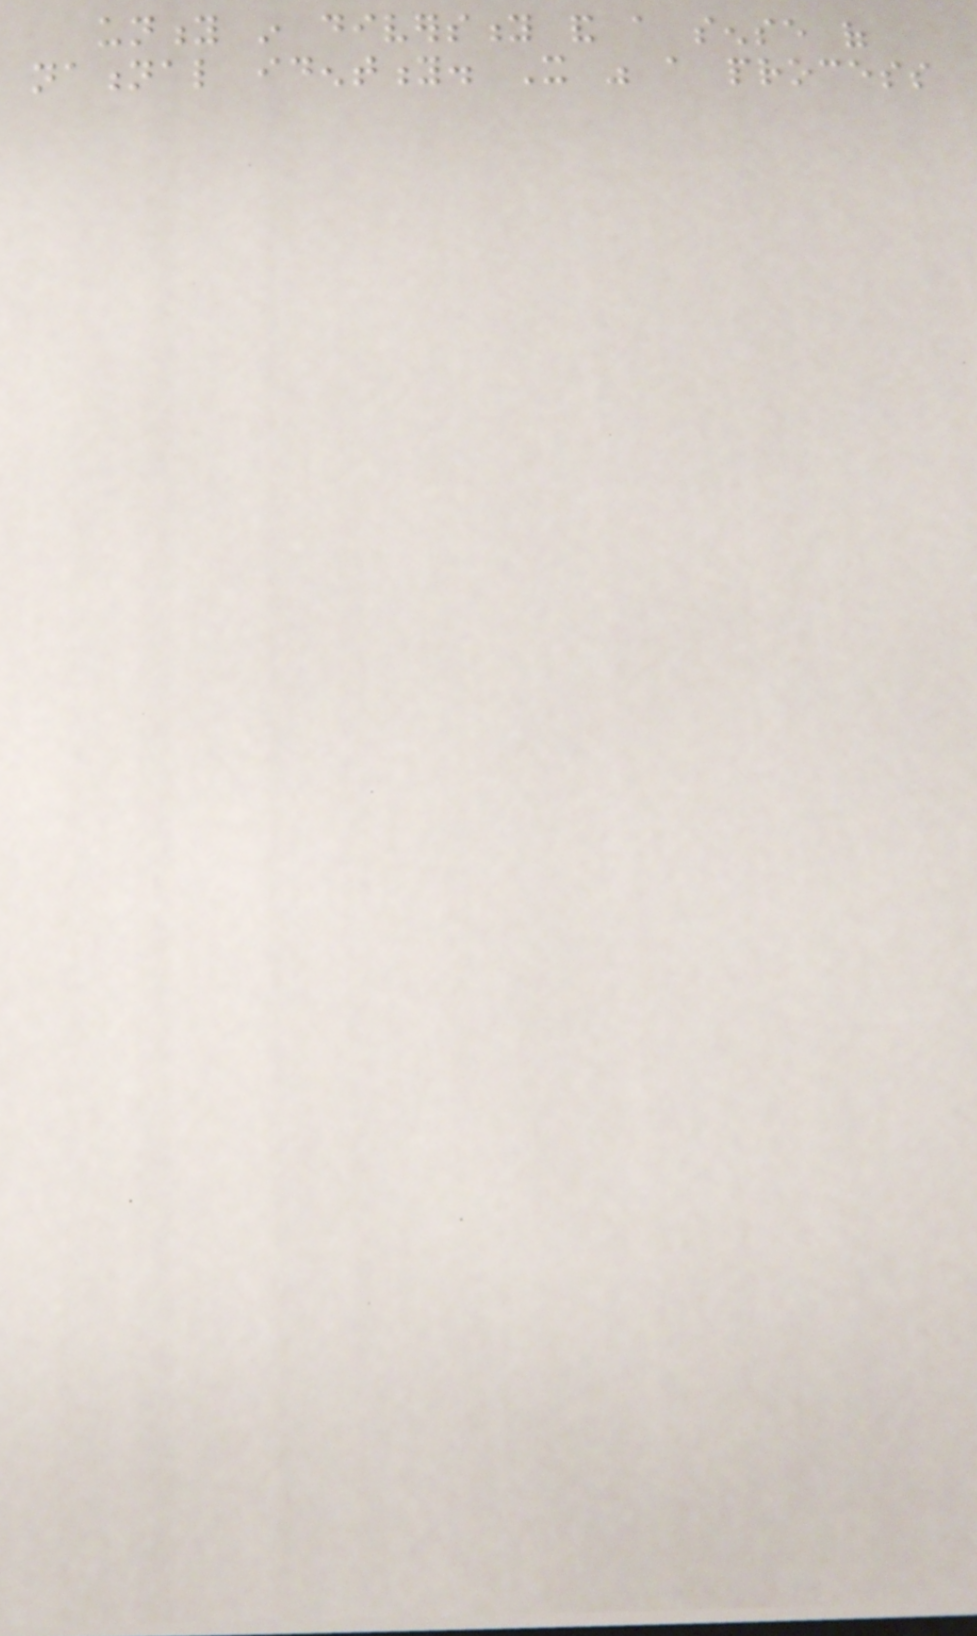unity in diversity and a sense of
national identity. It was a process
